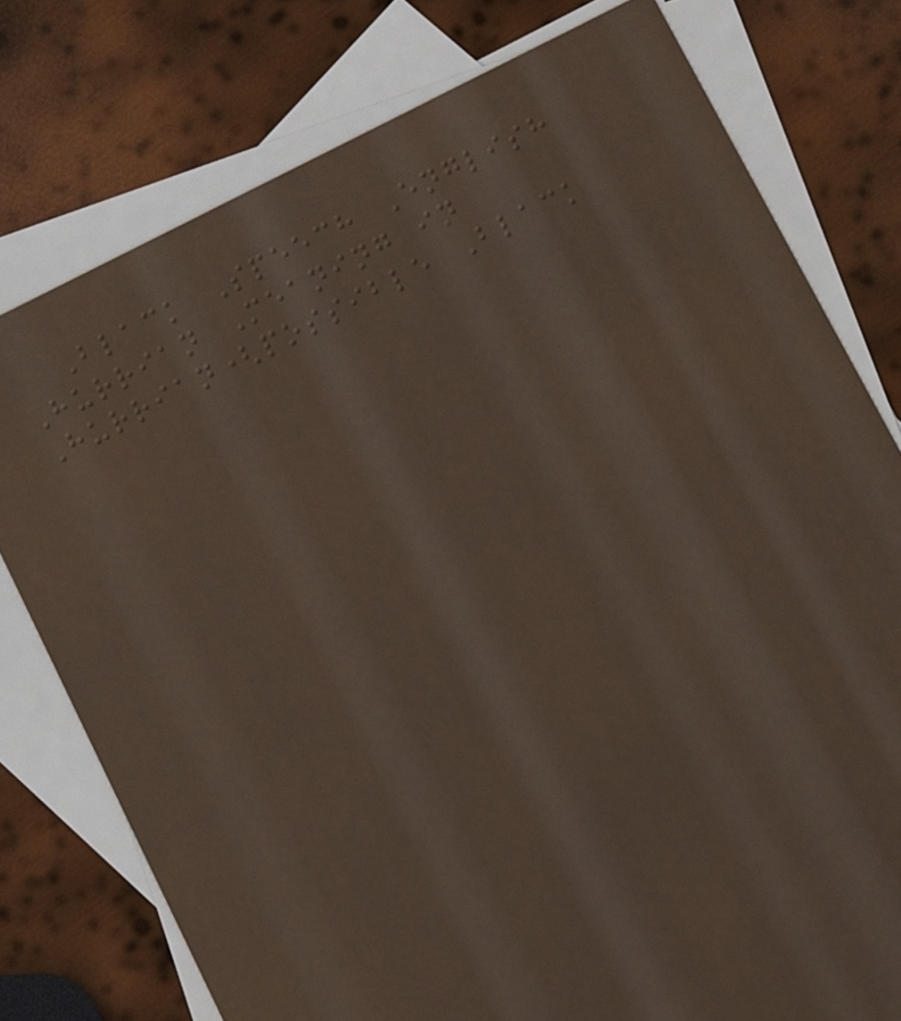Black Speech English
Hurrian Meaning in
Hurrian(possible Black
